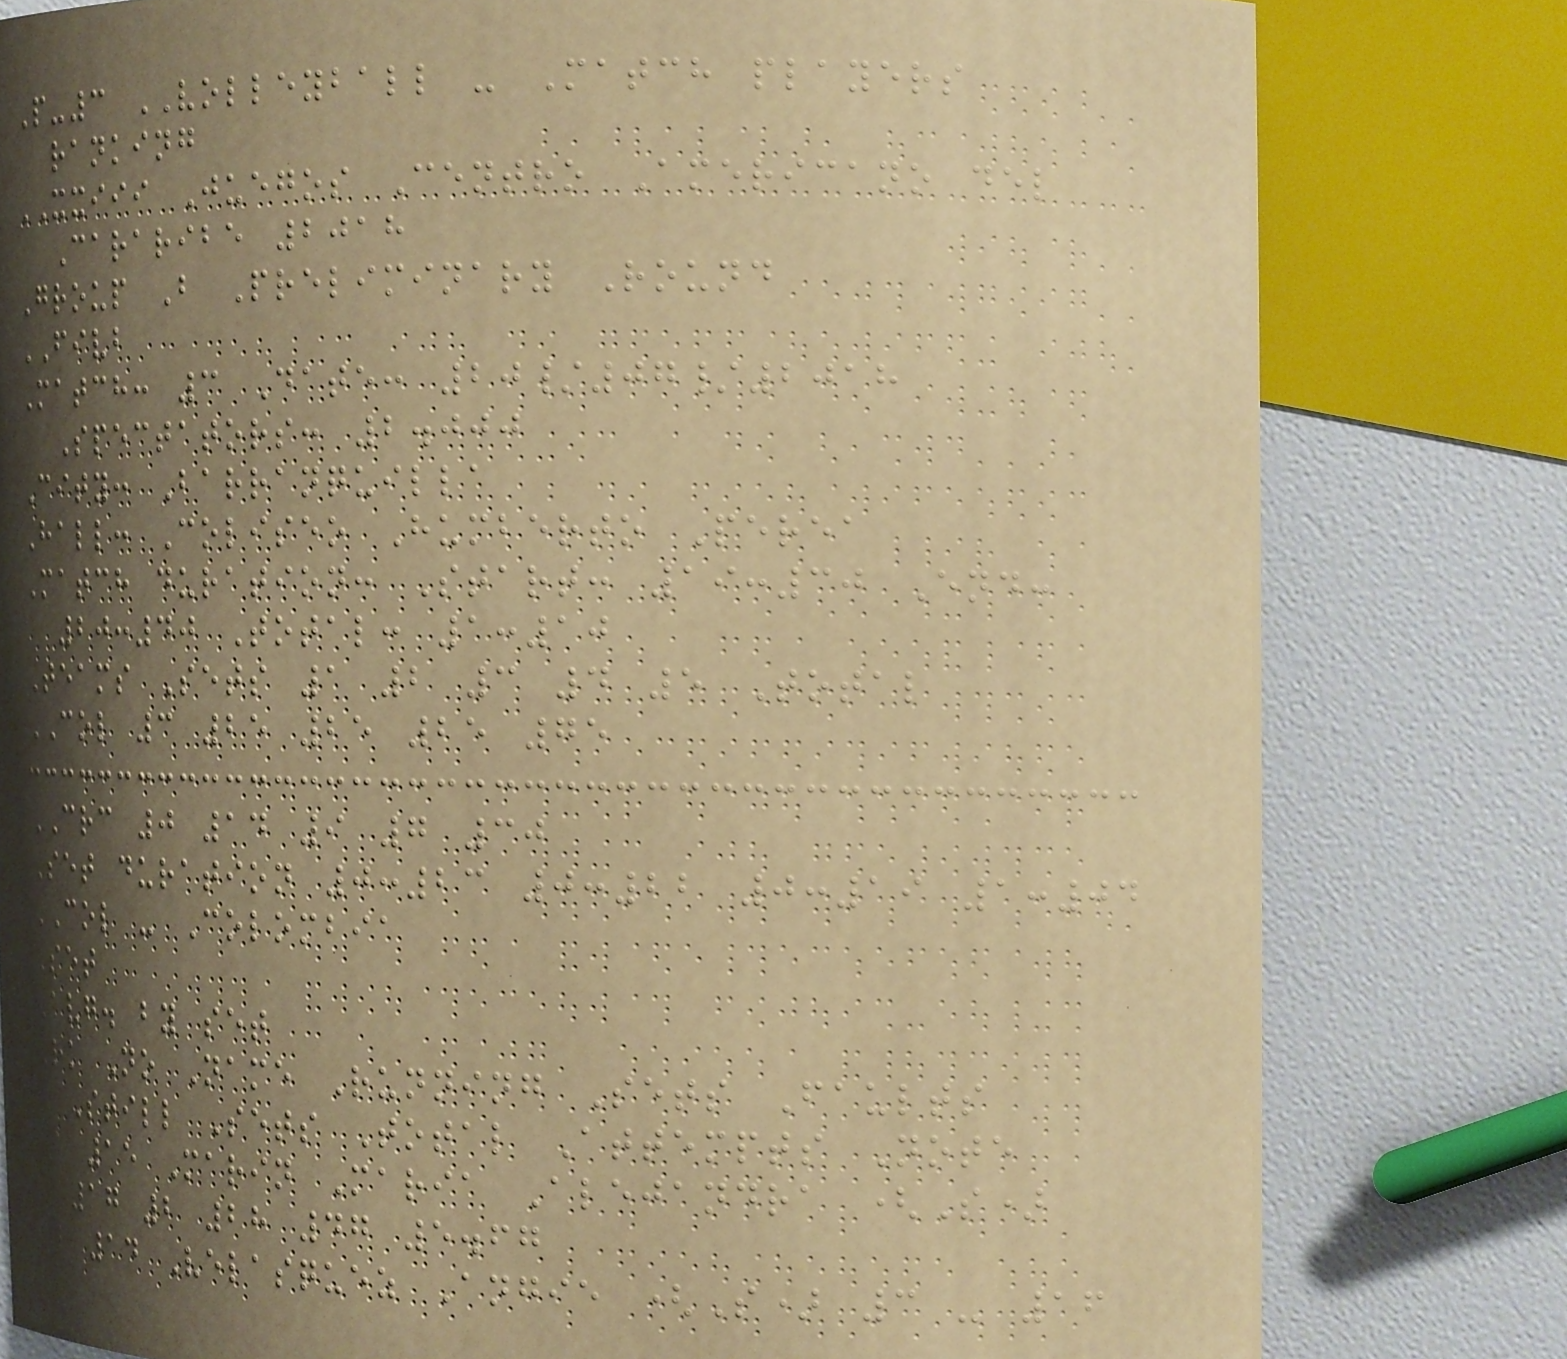P-3 VOLLEYBALL - Match players
ranking
XXIII Juegos Centro Americano del
Cararibe 2018
Group B Preliminary Round
FIVB
Match: 3 Date: 20/07/2018
Spectators: 2.000
City: Barranquilla
Hall: Coliseo Humberto Perea
Match duration: Start: 19:30 End:
20:40 Total: 1:10
Teams Sets 1 2 3 4 5 Total
COL 3 25 25 25 75
CRC 0 14 9 7 30
Set duration 0:23 0:22 0:19 1:04
COL - Colombia
Set
Avg. by set
Rk No Name Running Sets Faults
Still Sets Total Attempts Note
1 15 Marin Maria Alejandra (S)
17 2 28 47 5.67
2 14 Velasquez Angie (S) 3 - 16
